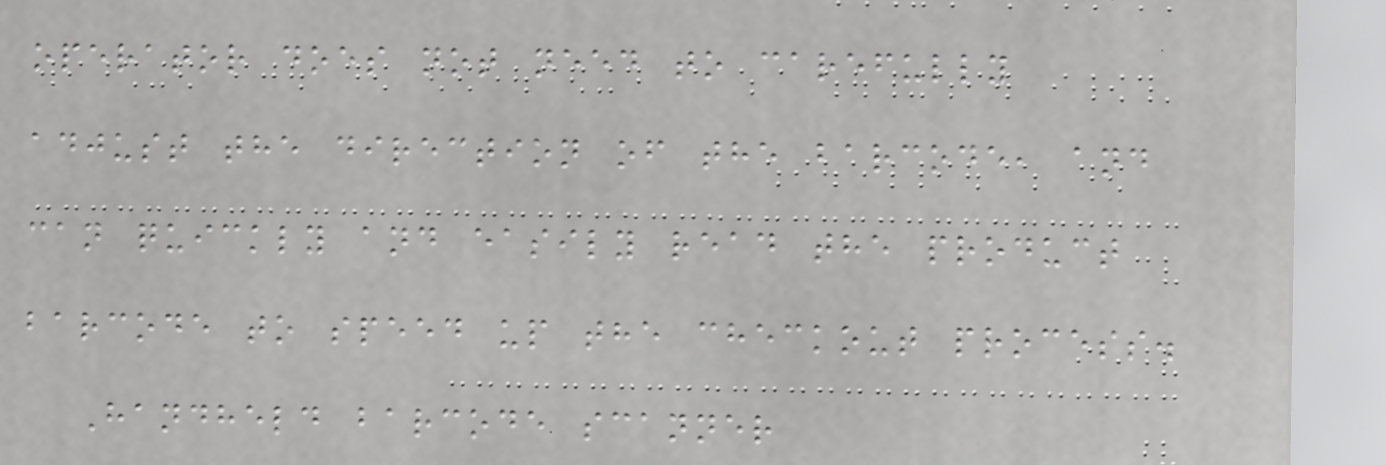operator does not need to carefully
adjust the direction of the barcode, and
can quickly and easily read the product
barcode to speed up the checkout process.
Handheld barcode scanner
